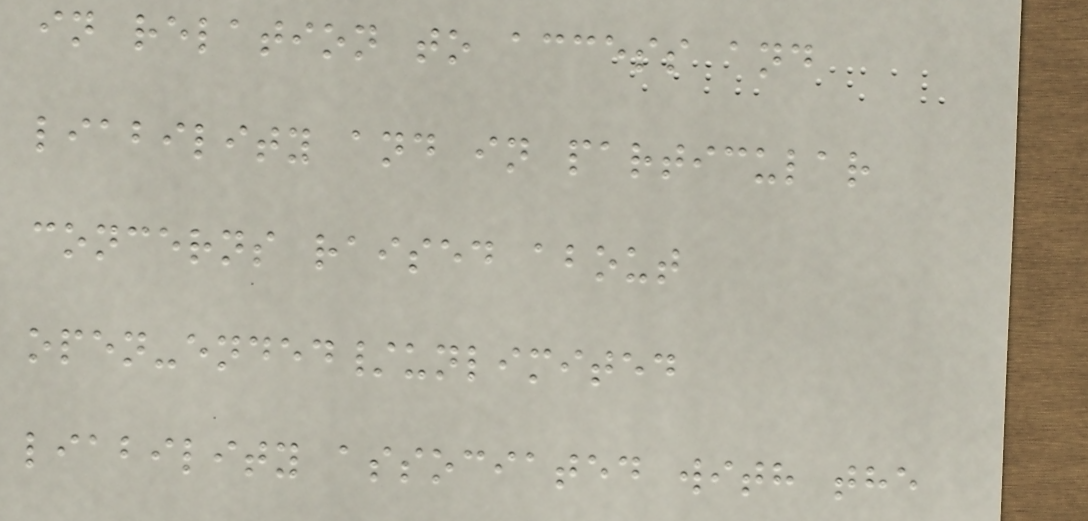in relation to access and
liability and in particular
concerns raised about
open-ended/unlimited
liability associated with the
